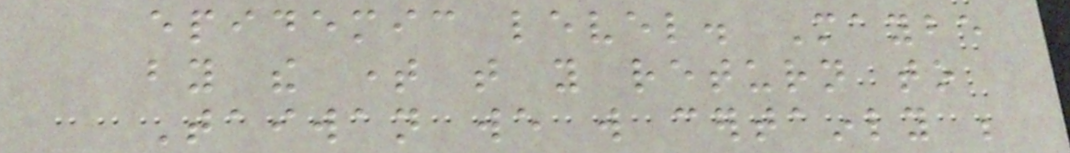epidemic level. Maybe
by the time that you return to
Taiwan we will certainly be
